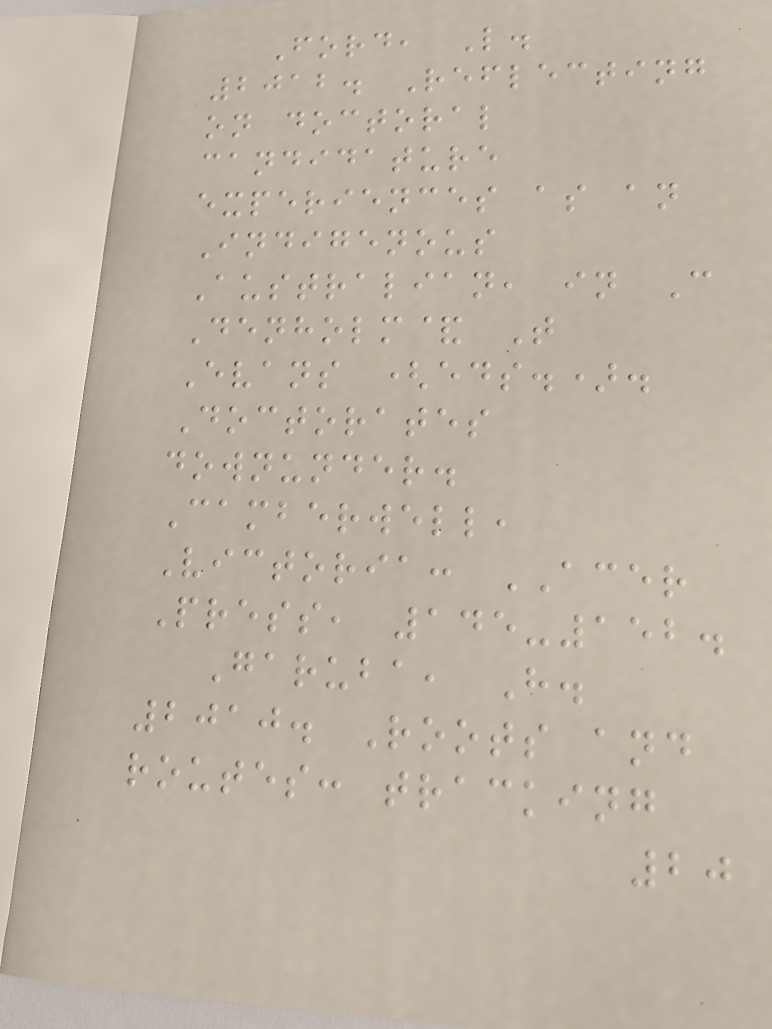Ford, L.
2012. Reflecting
on doctoral
candidature
experiences as an
Indigenous
Australian, in C
Denholm& T
Evans (eds.).
Doctorates
downunder.
Camberwell,
Victoria: ACER
Press, 145-152.
Garuba, H.
2010. Roots and
routes: tracking
20
